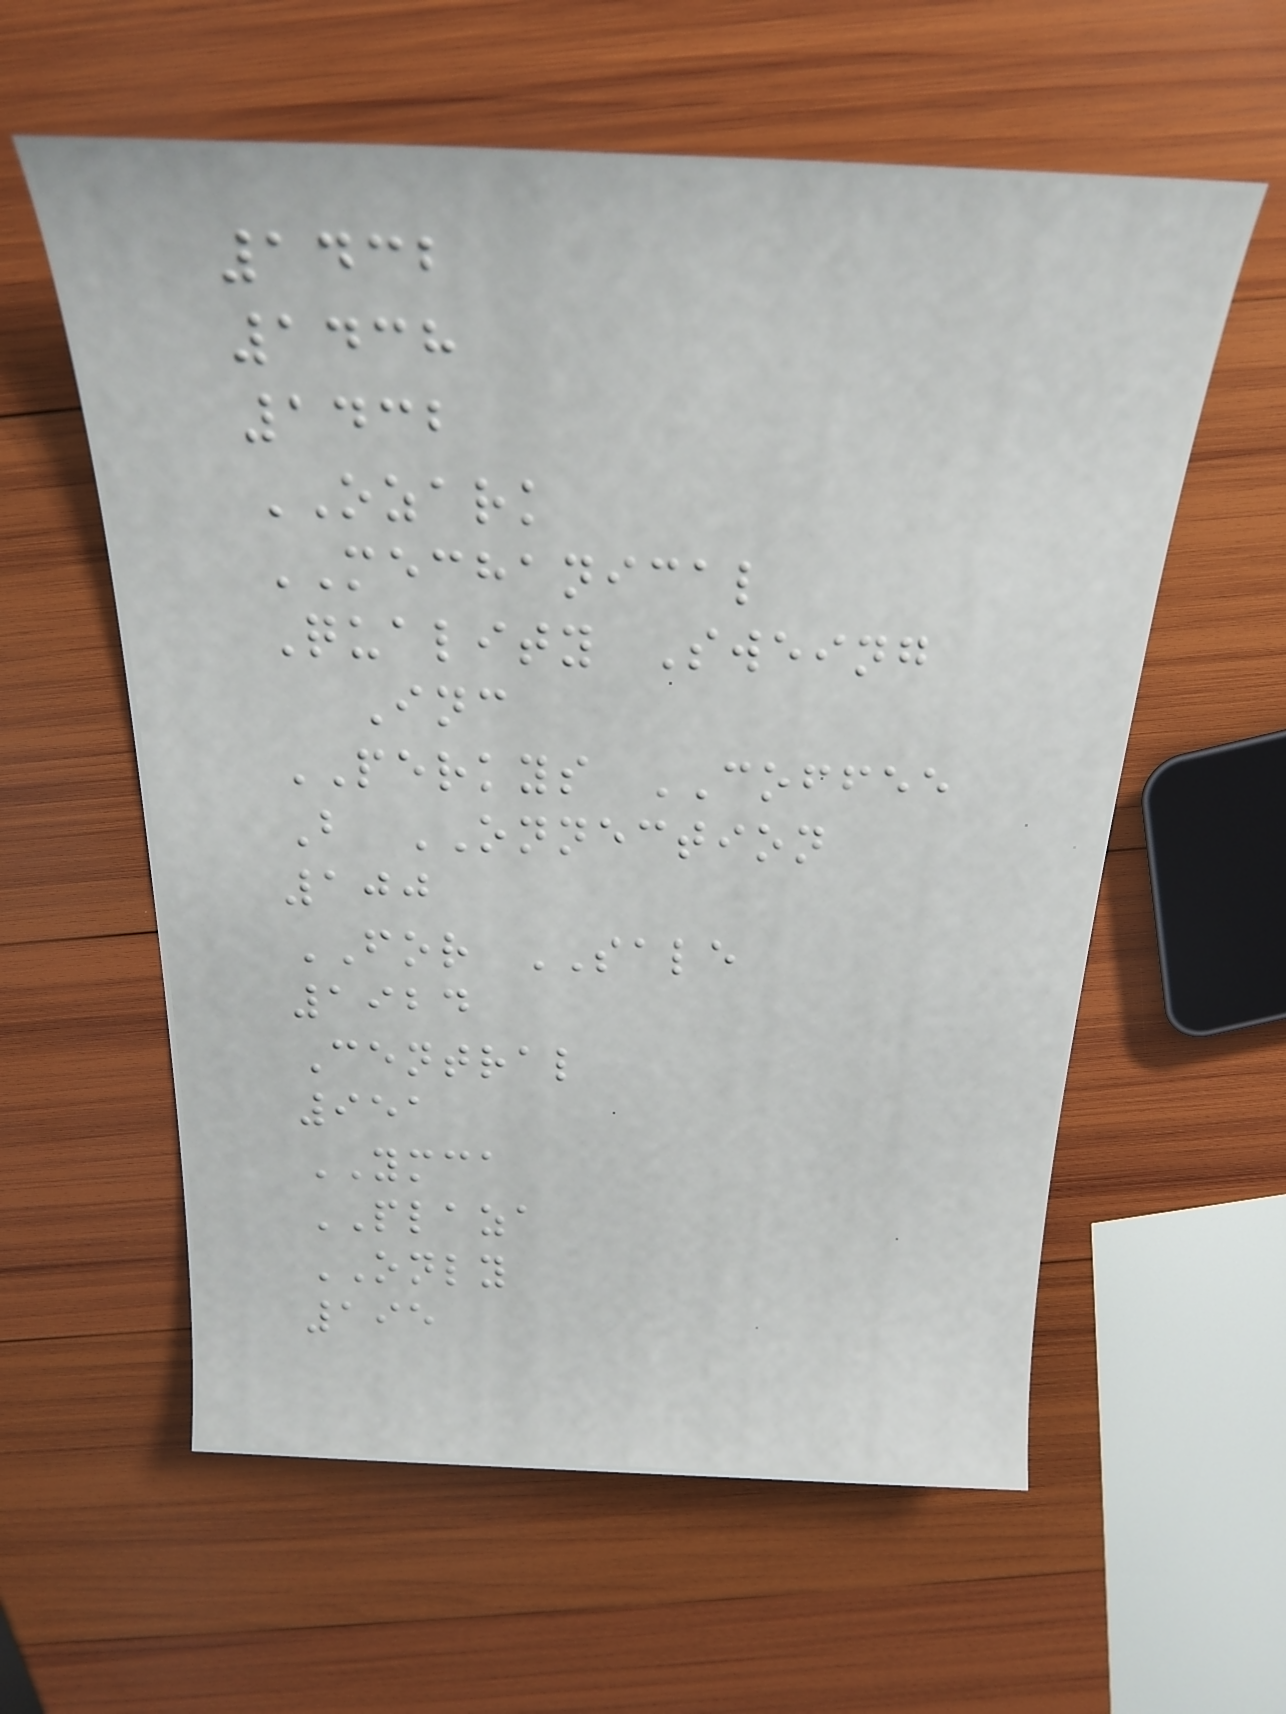1432
1438
1432
OZARK
MECHANICAL
Quality Sweing
Inc
PERKYS COFFEE
B ONNECTION
100
FOR SALE
1924
Central
951
YMCA
PLAZA
ONLY
195
